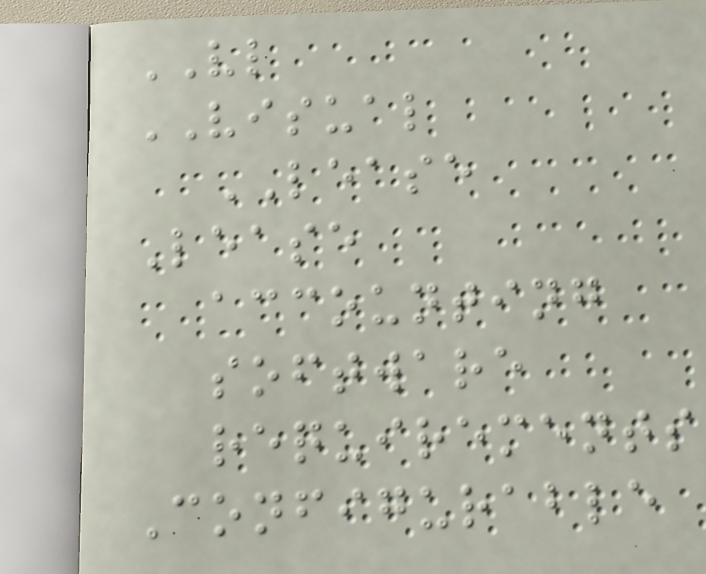VL
VISUAL
LEASE
Lease
accounting
software
requirements
Configurable
